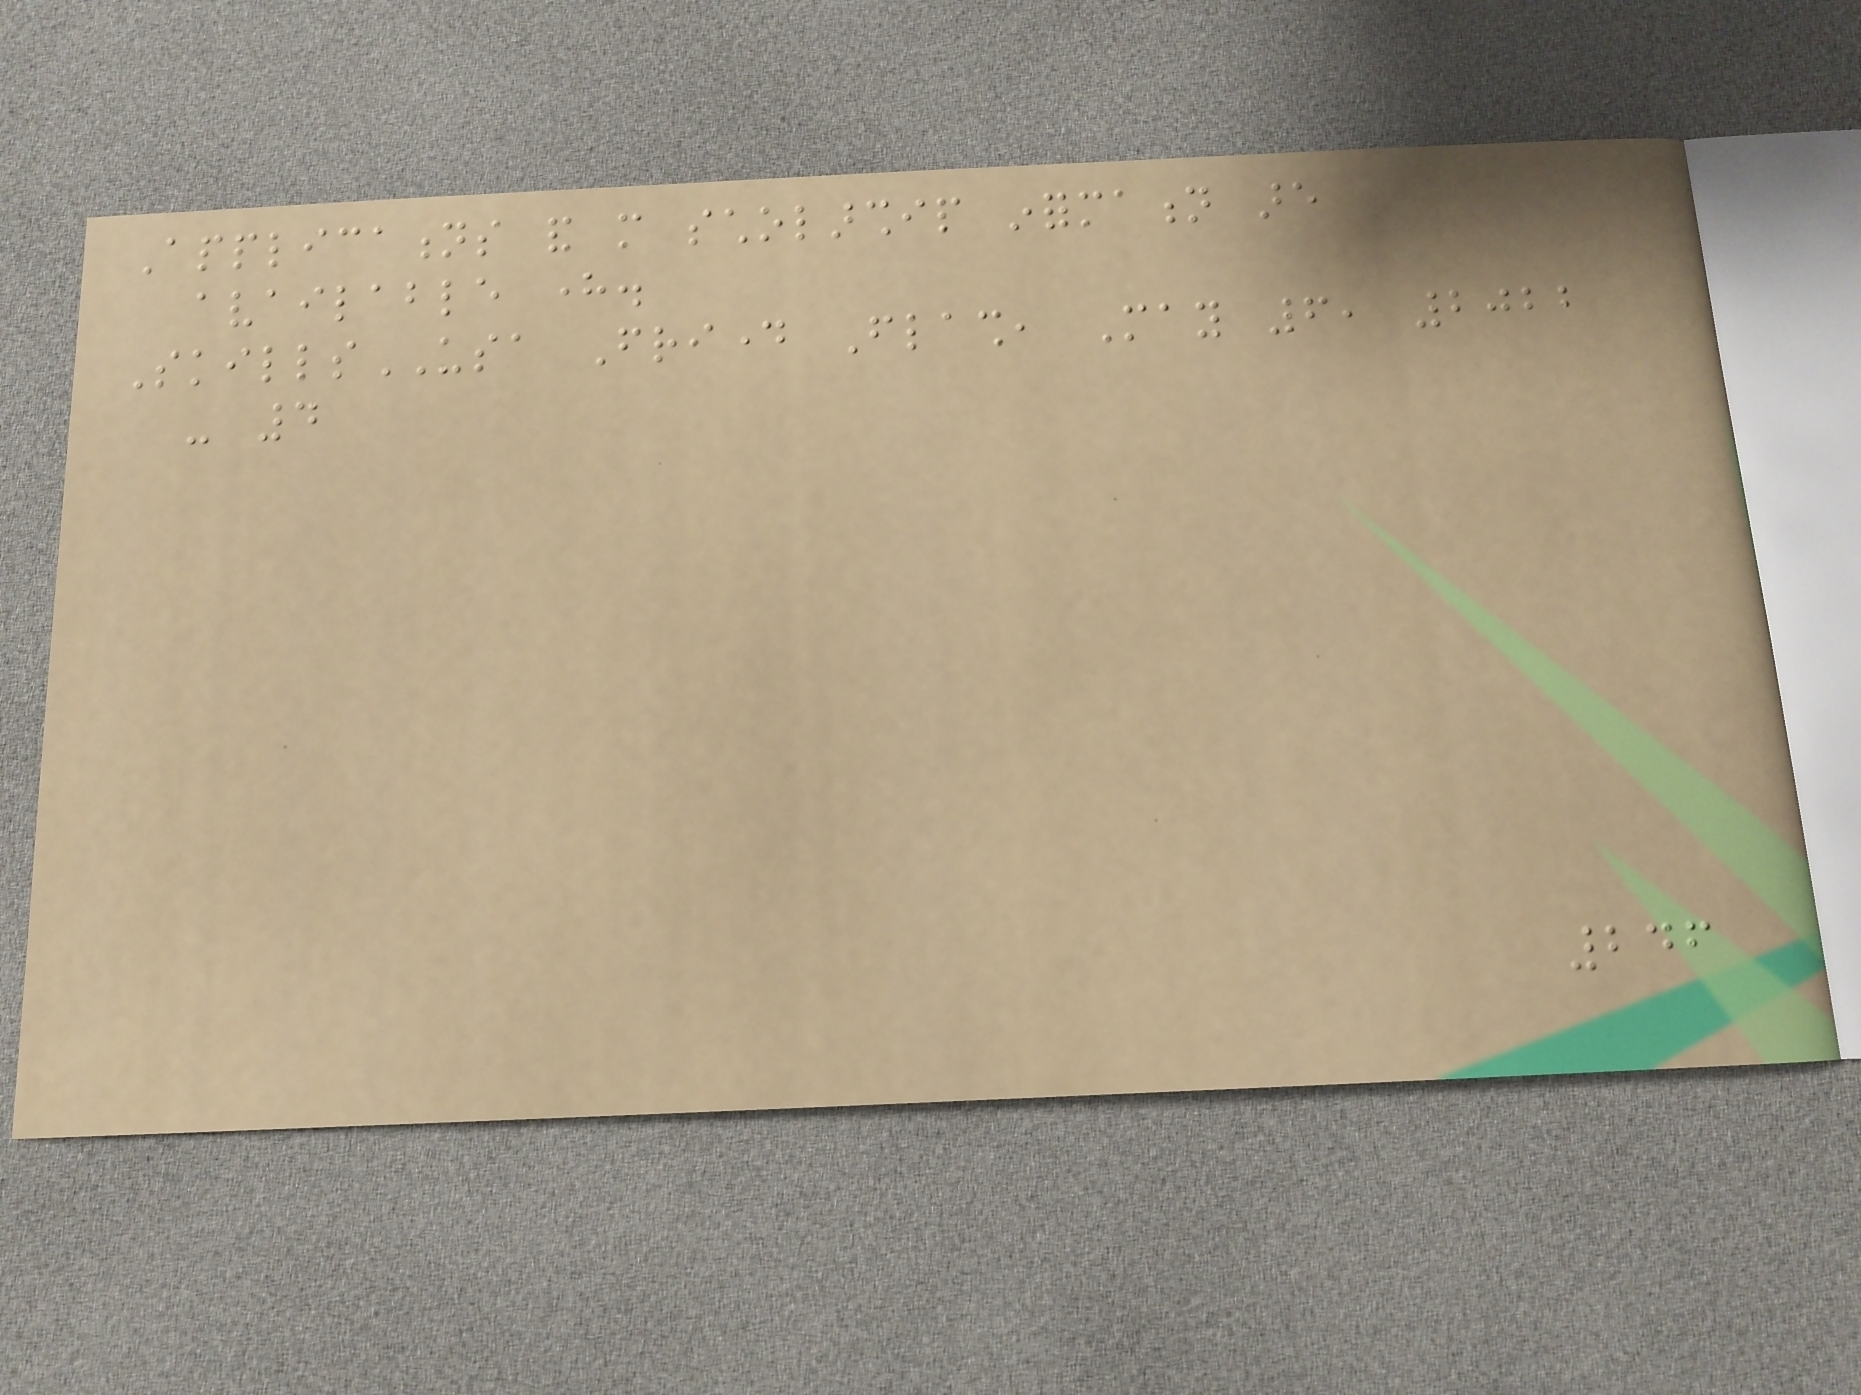Applications and more scholarship information are
available here.
SkillsUSA Friday Flash, May 6, 2022
- 4
246
